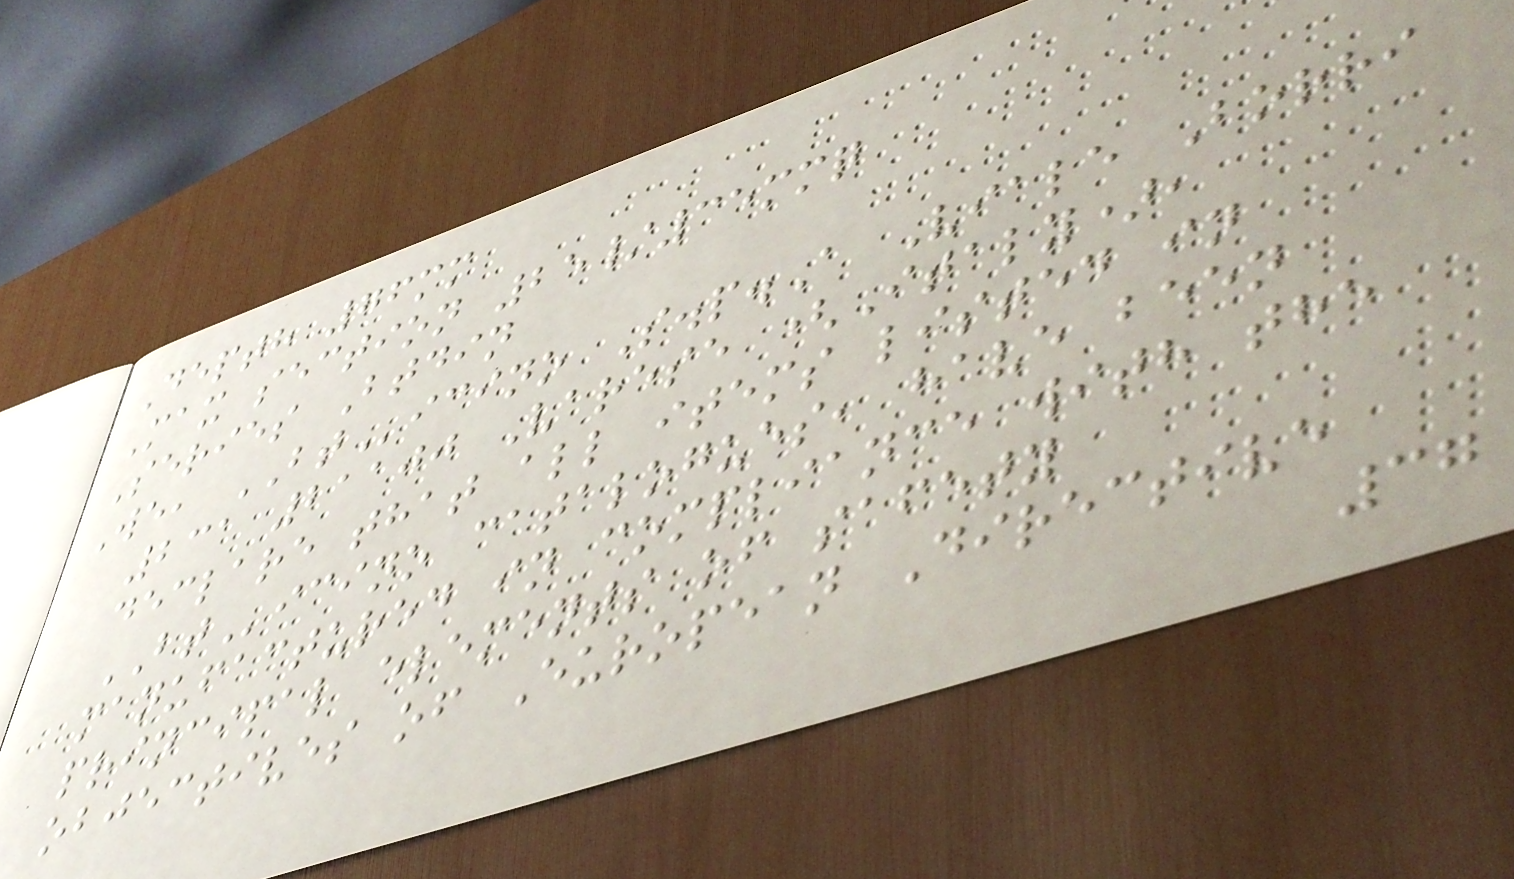Depth 76mm
Max section 25/35mmq
Series Btdin
We, BTicino S.p.A Viale Borri
231 21100 Varese (Italy),
declare that all items listed in
BTicino catalogues, have been
manufactured in compliance with the
principal elements of safety
objectives of European Directive
37
